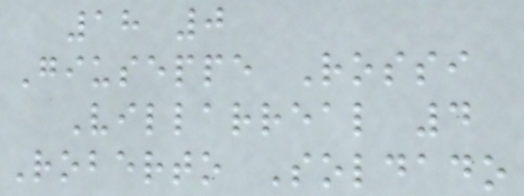18 0
Giuseppe Rossi
Villarreal 4
Roberto Soldado
